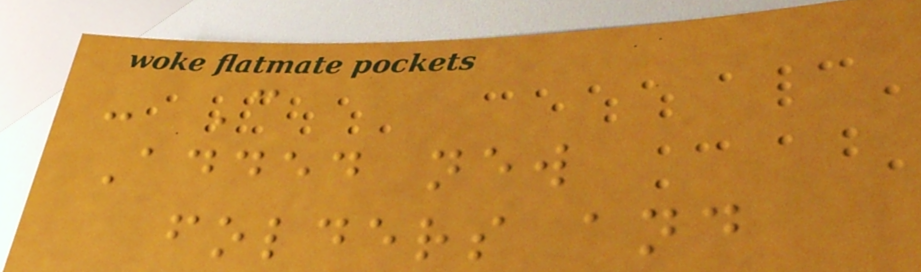- C
Added new
folders and
